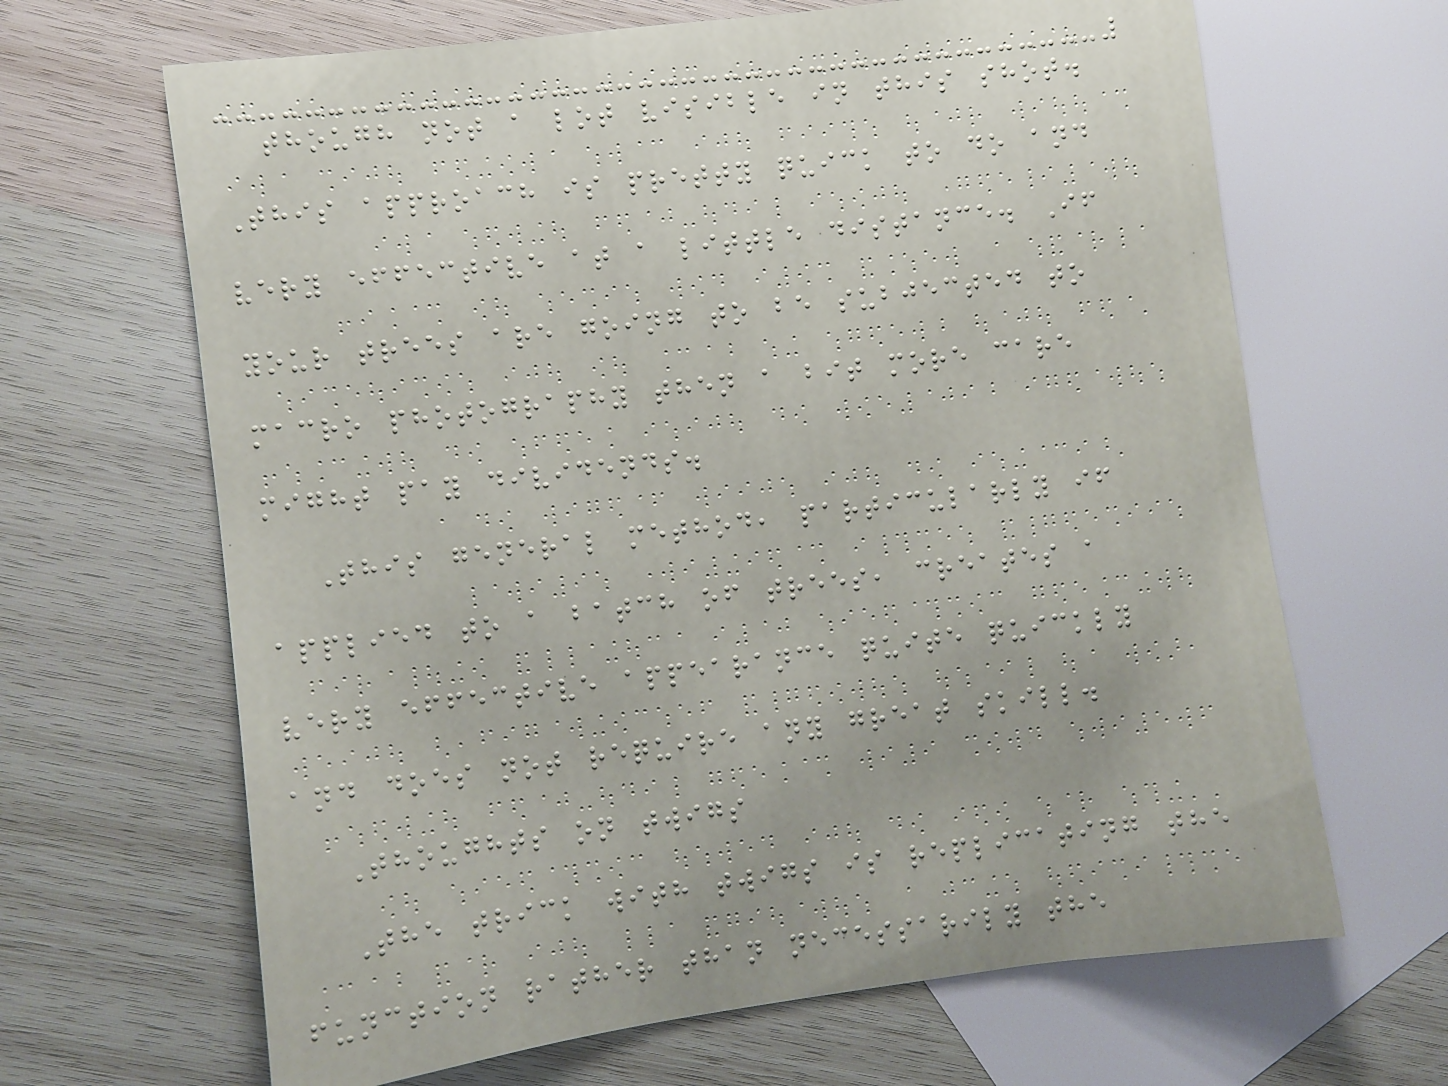though not a lot visible in this shot.
This approach is pretty quick to do and
very effective at a little distance. If
your trees are going to be subjected to
macro photography then a bit more care
might pay dividends.
This general method, particularly if
applied to a batch of trees, creates a
very effective appearance quite quickly
and does not require any great skill.
Thoughts on twigs
The trick with twigs is replicating the
function rather than necessarily the
